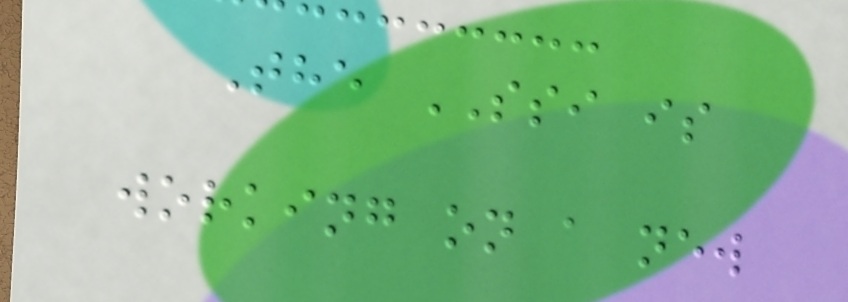The SSI is
working on a new
